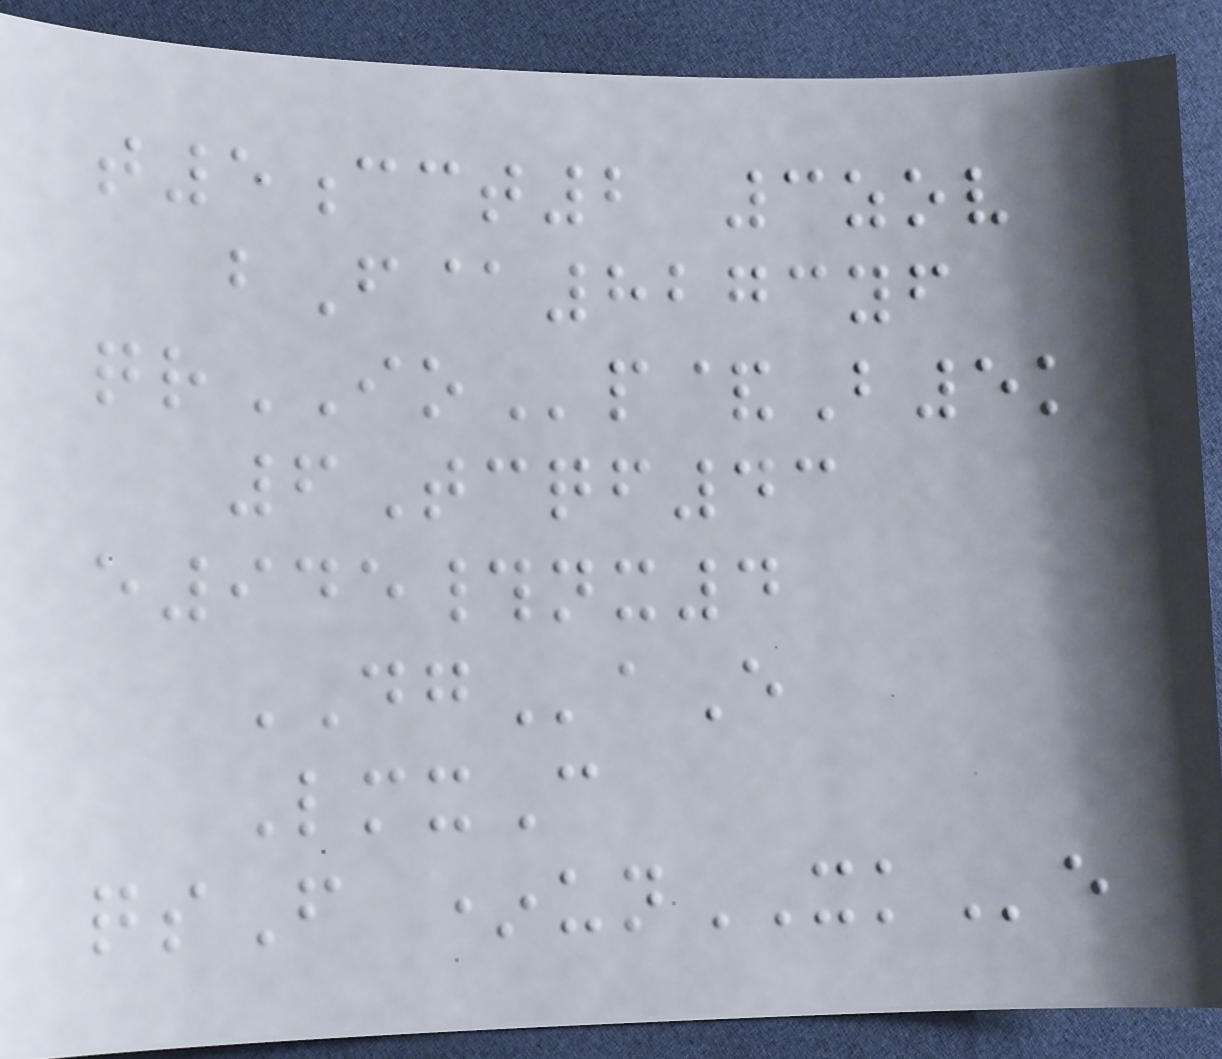t5cct2 3zov
bF@8273yf
qrIOp&B5k
6Tcqf43
e945#nx4
DGaE
LmxC
qsF *unXKe
